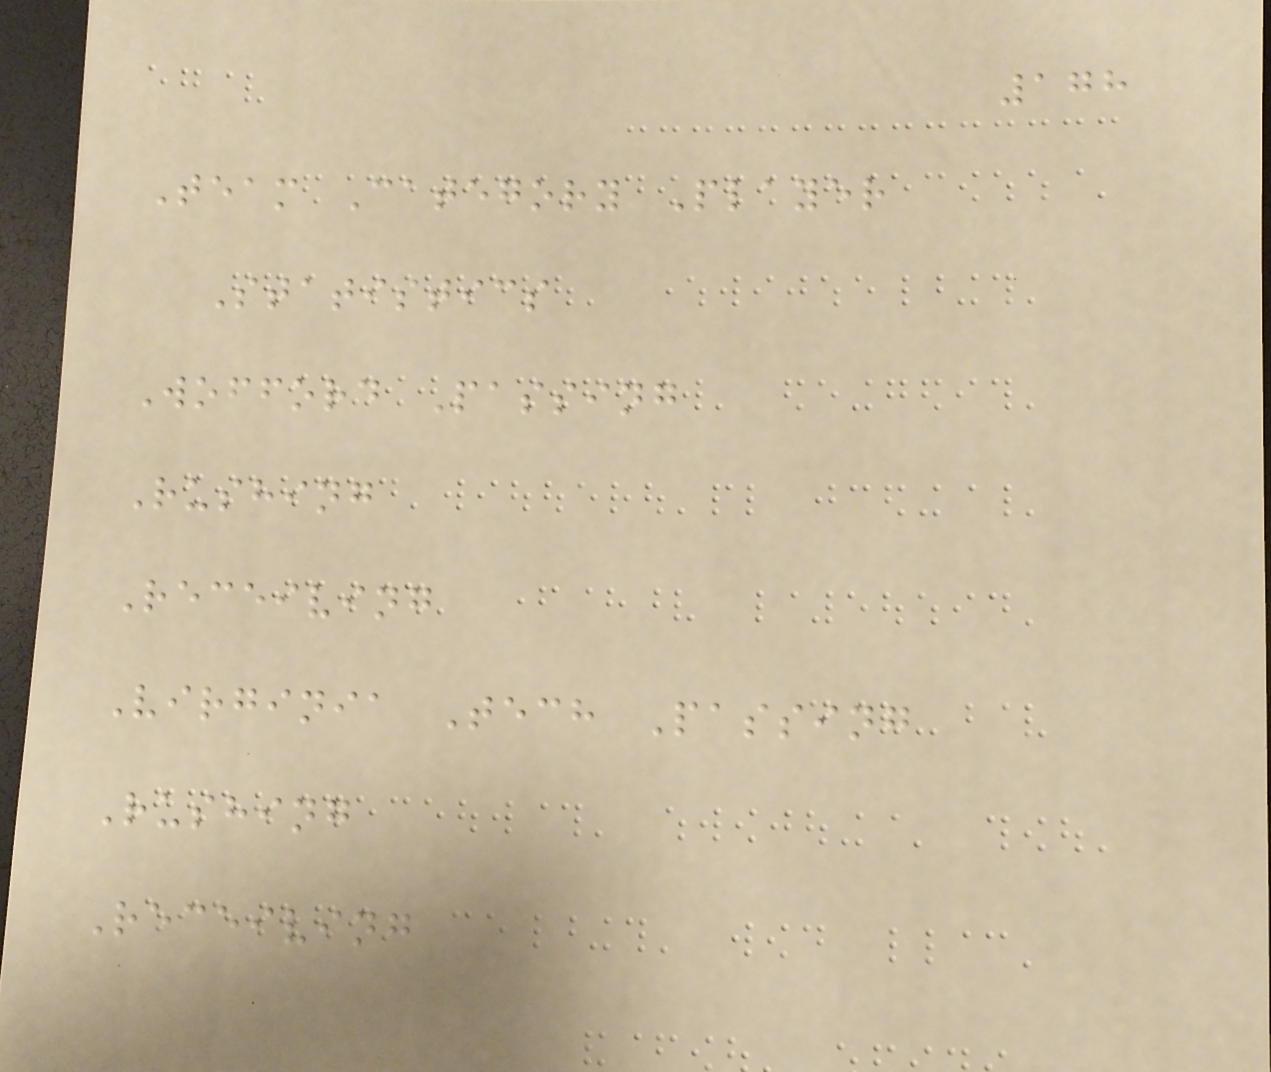178
Team Category Player
Statistics
Wofford Passing
Rushing
Receiving
Virginia Tech Passing
Rushing
Receiving
